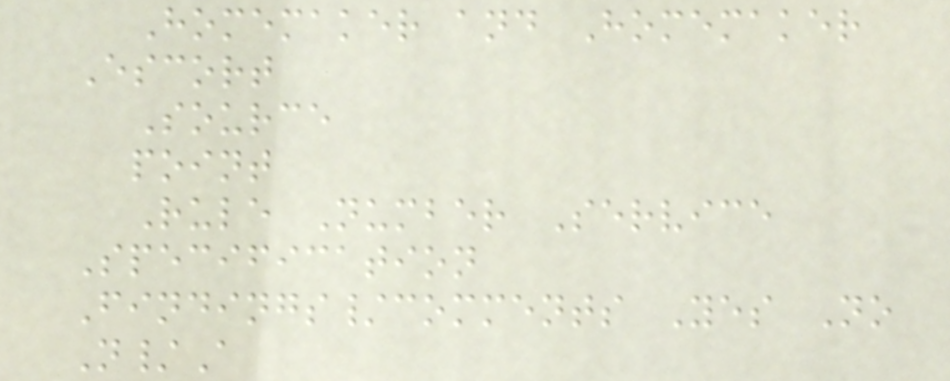Homemaker and Homemaker
Escort
Source
point
Rule Number Service
Specification
Findings/comments Yes No
N/A
